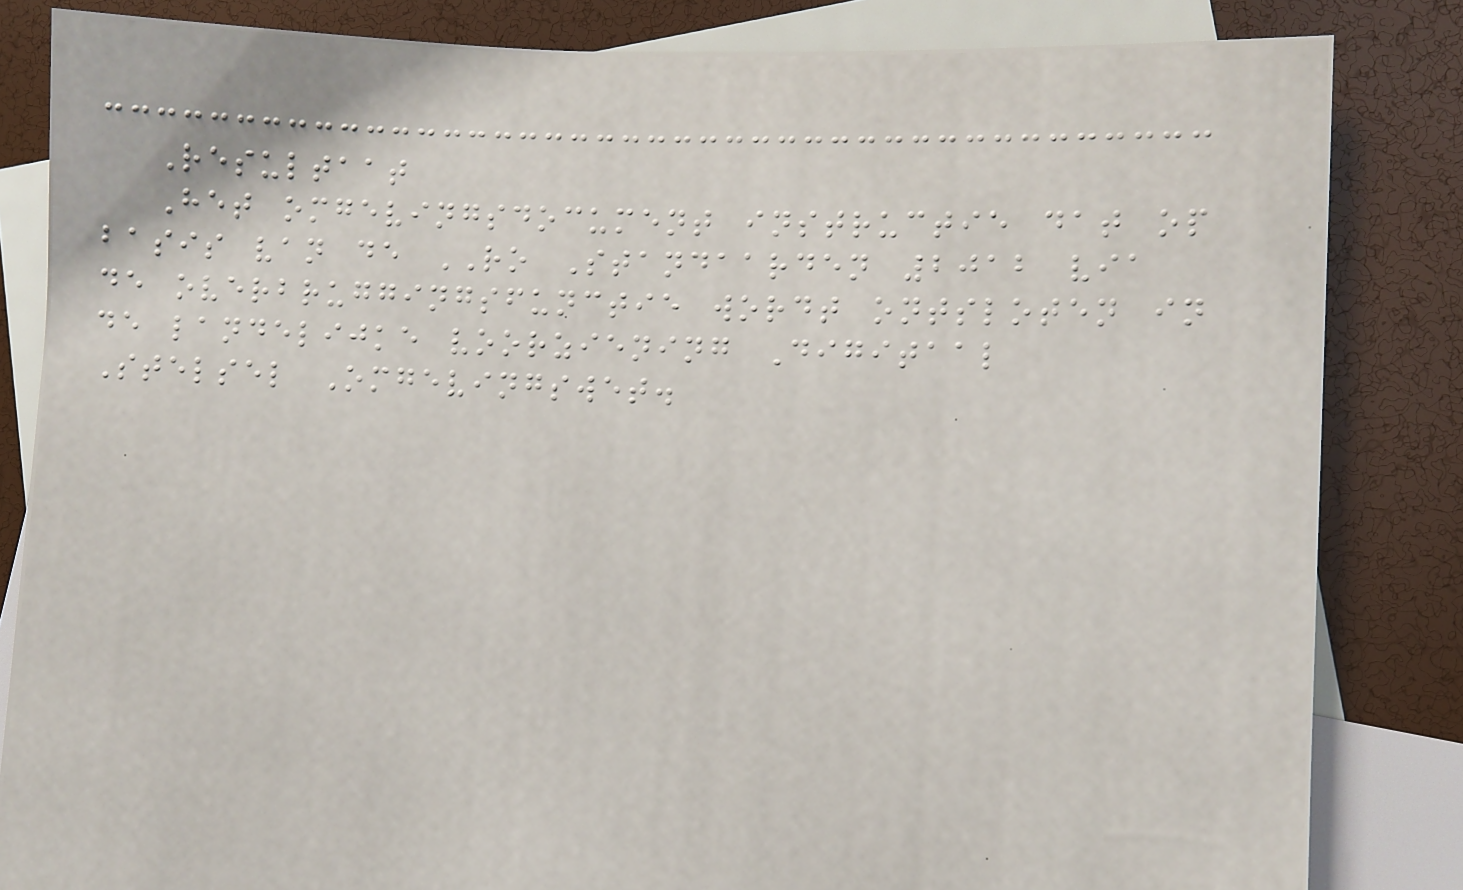Resultaat
Het omgevingsdocument instructie dat op
basis van de RO Standaarden 2012 via
de overbruggingsfunctie wordt ontsloten in
de landelijke voorziening Digitaal
Stelsel Omgevingswet.
